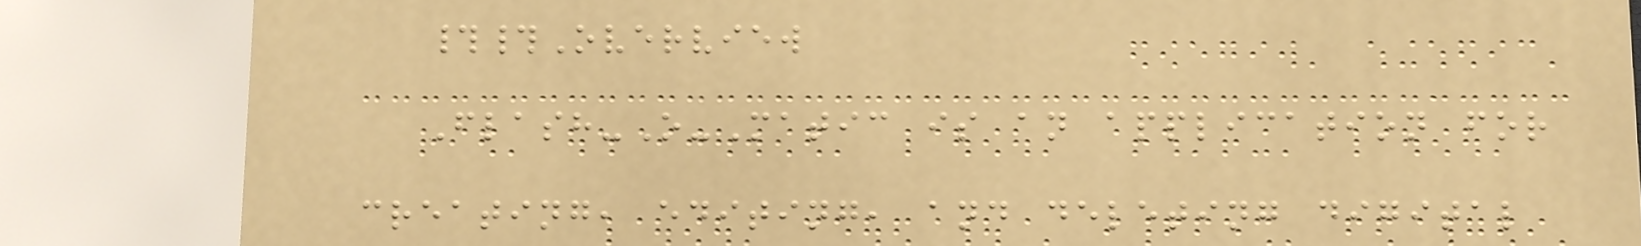##Overview
Flash-O-Matic is an application for
creating, editing, and deleting digital
